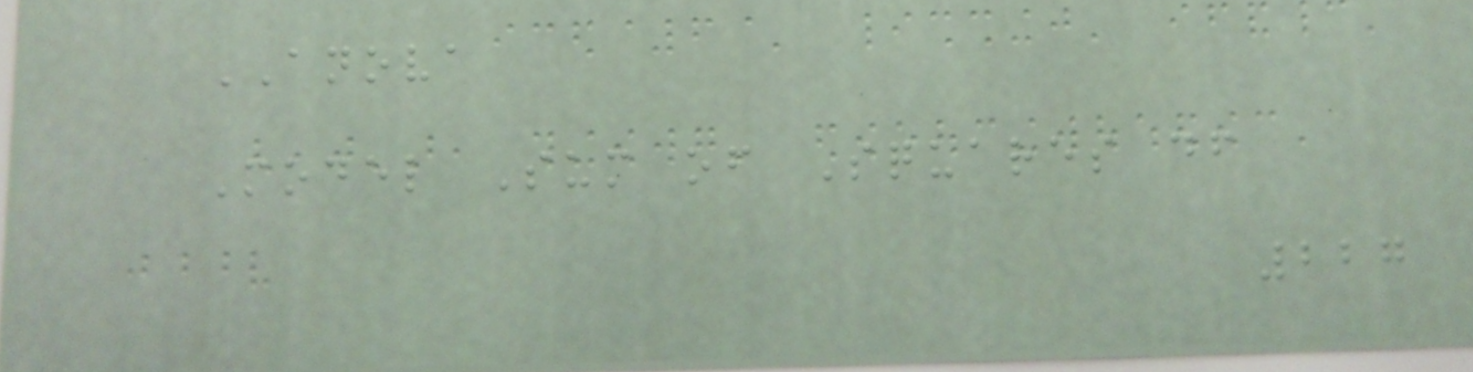ANOVA
Model Sum of Squares df
227
